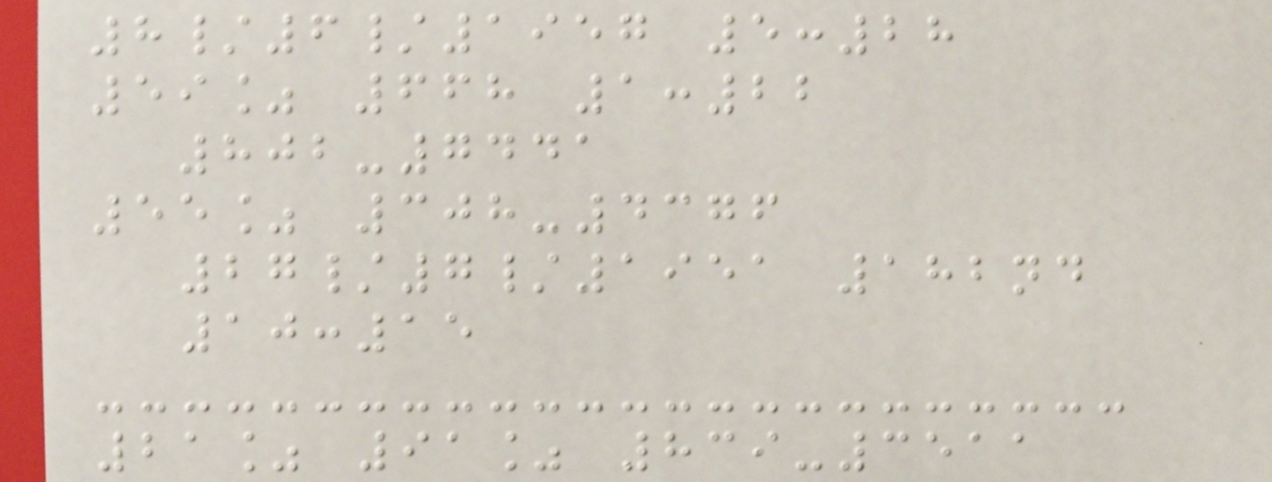8/6/1957 5:28
59% 668 1:22
802-7441
55% 308-4376
27/7/1951 182nd
10:15
21% 91% 839-3511
